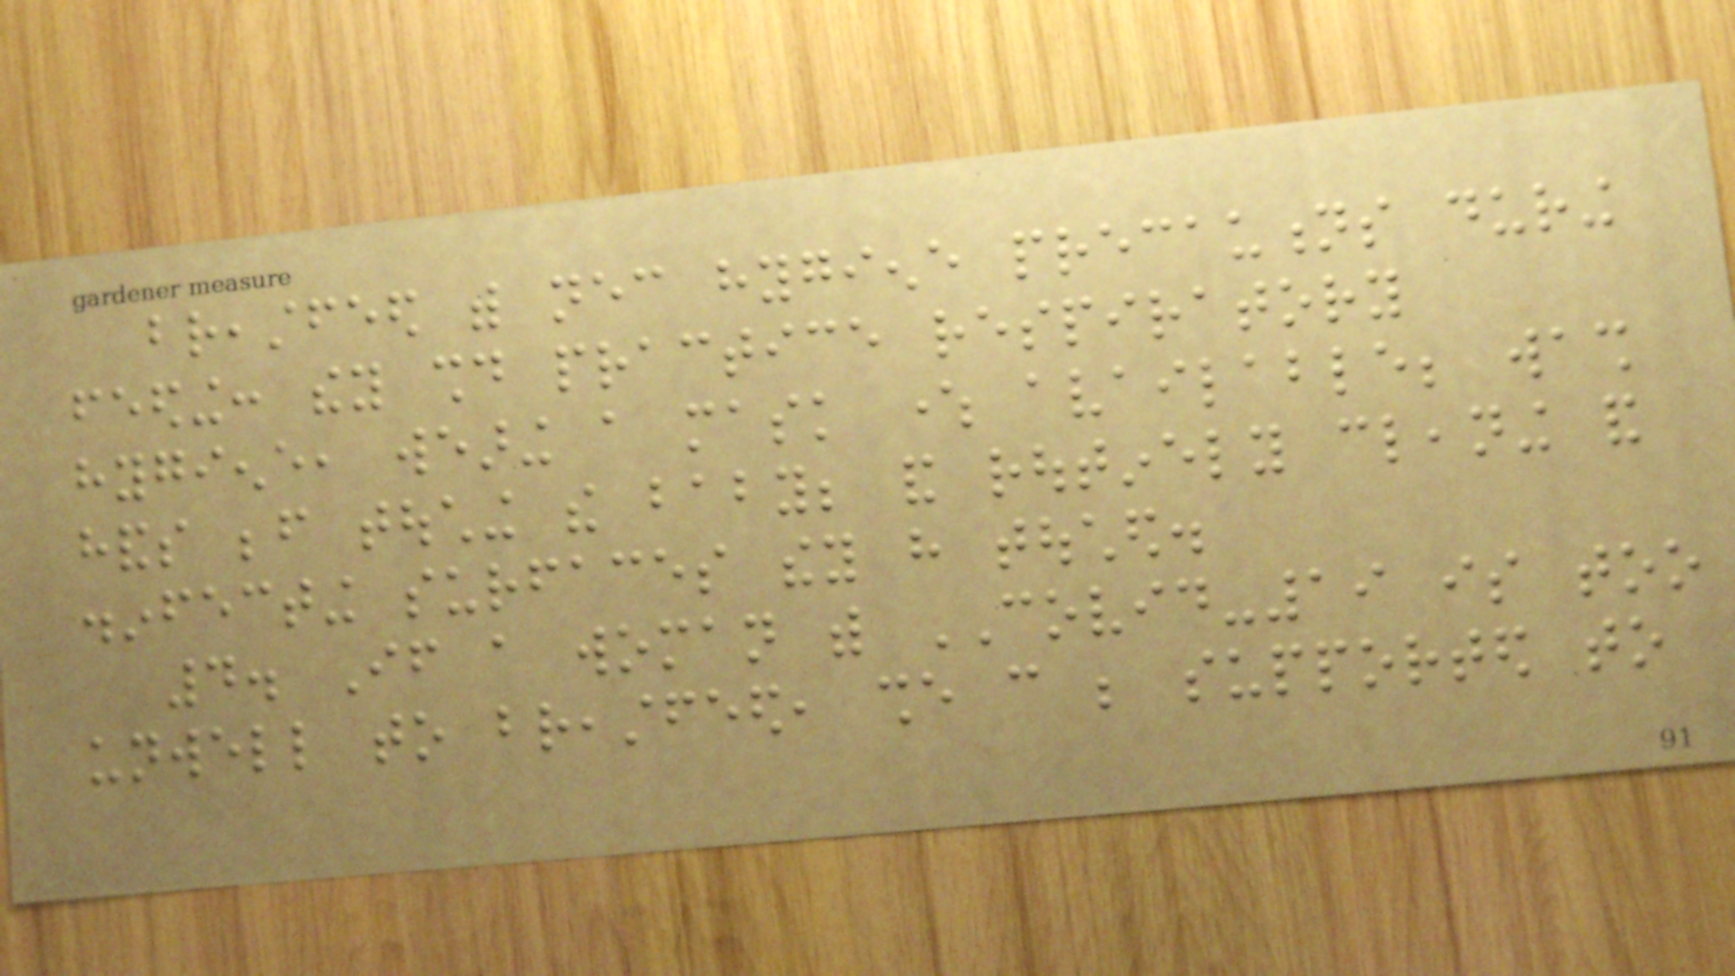breastfeed with necessary hygiene precautions during
feeding: they should practice respiratory
hygiene, wearing a mask where available; wash
hands before touching the baby; and routinely cleaning and
disinfecting surfaces they have touched.
4. If a woman with COVID-19 is too
unwell to breastfeed, she can be supported to
